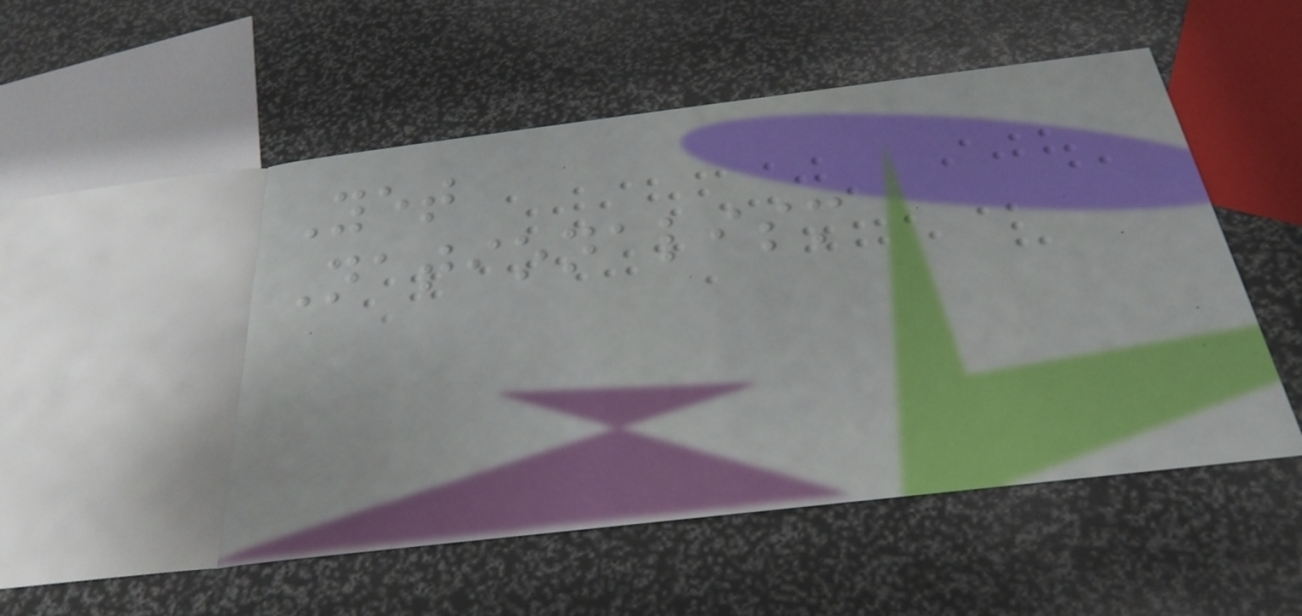Yet
Nationalism
